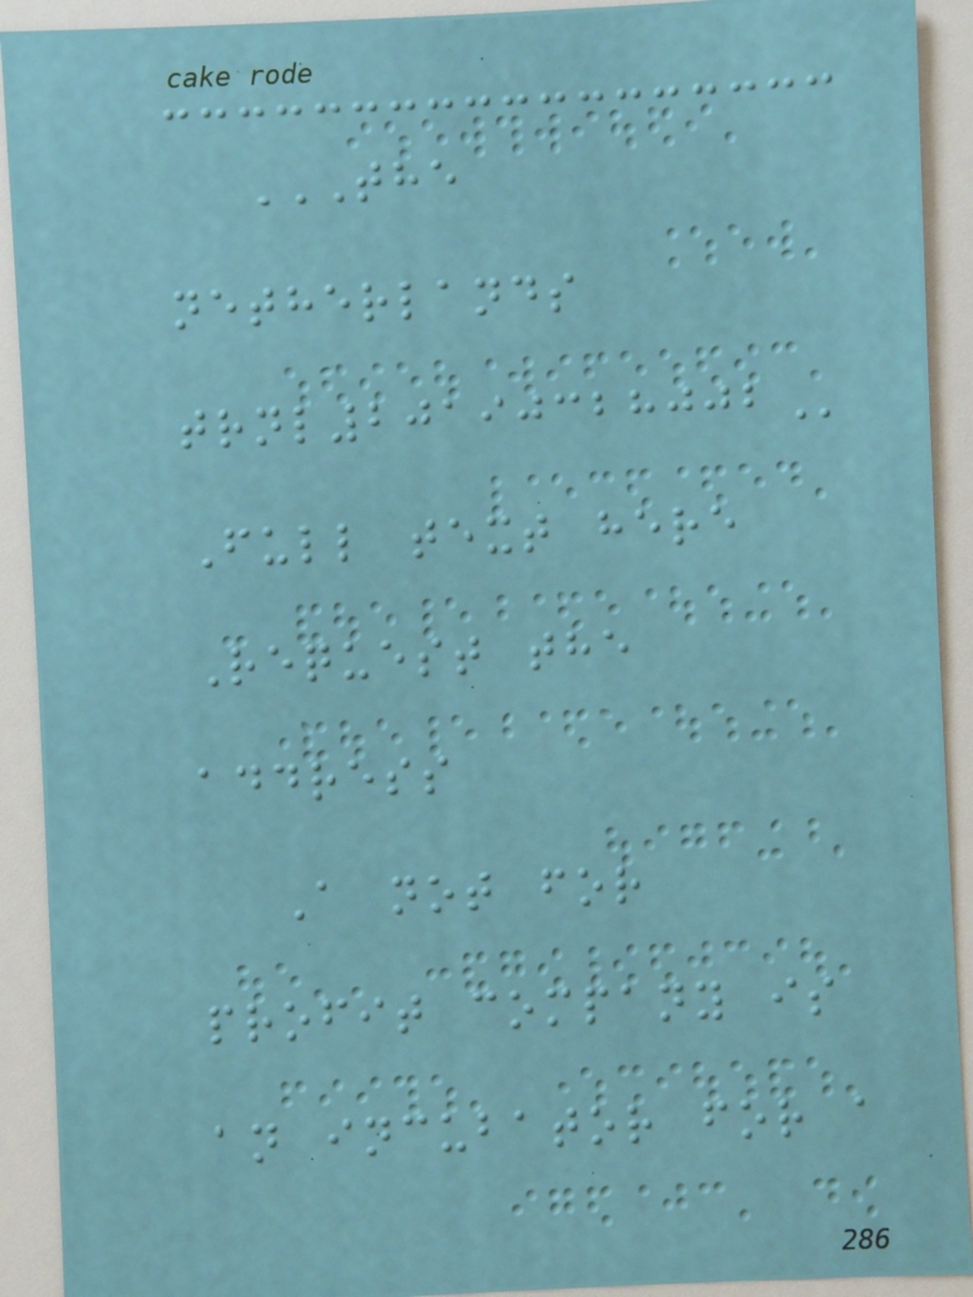THE
NETHERLANDS
TRNL20190328002
Full text here
Request the
address
A not for
profit company is
an incubator for a
